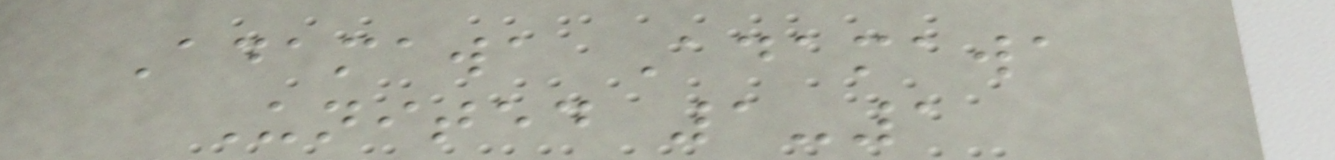Adamawa Adamawa
United 1-1
